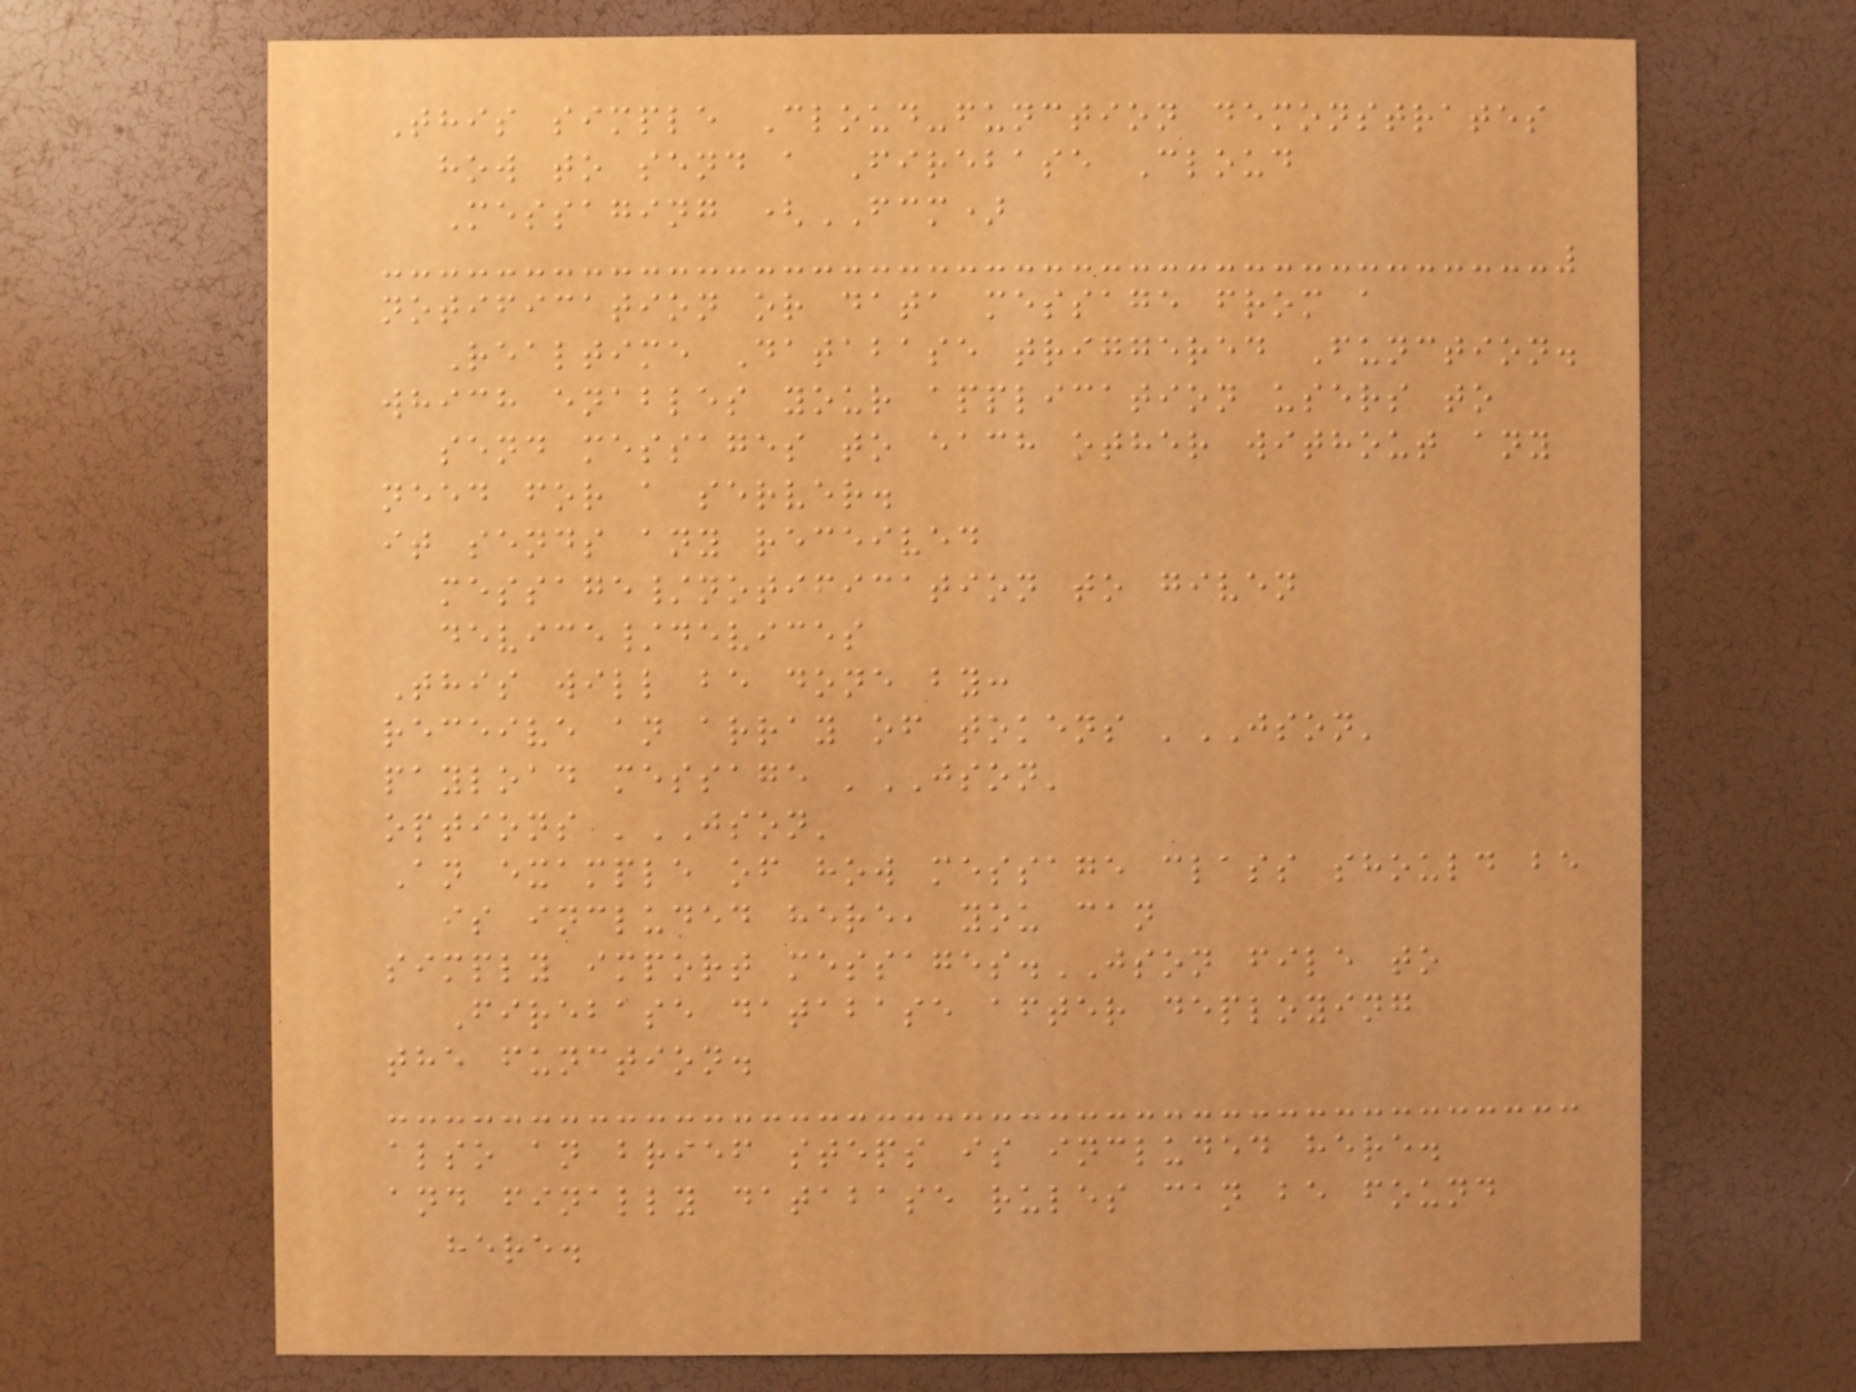This simple Cloud-function demonstrates
how to send a Firebase Cloud
Messaging (FCM)
notification or data message from a
Realtime Database triggered Function.
which enables your application users to
send messages to each other without any
need for a server.
it sends any received
message/notification to given
device/devices
This will be done by:
receive an array of tokens 'JSON'
payload message 'JSON'
options 'JSON'
An example of how message class should be
is included here, you can
simply import messages.JSON file to
Firebase database after deploying
the function.
also an brief steps is included here.
and finally database rules can be found
here.
